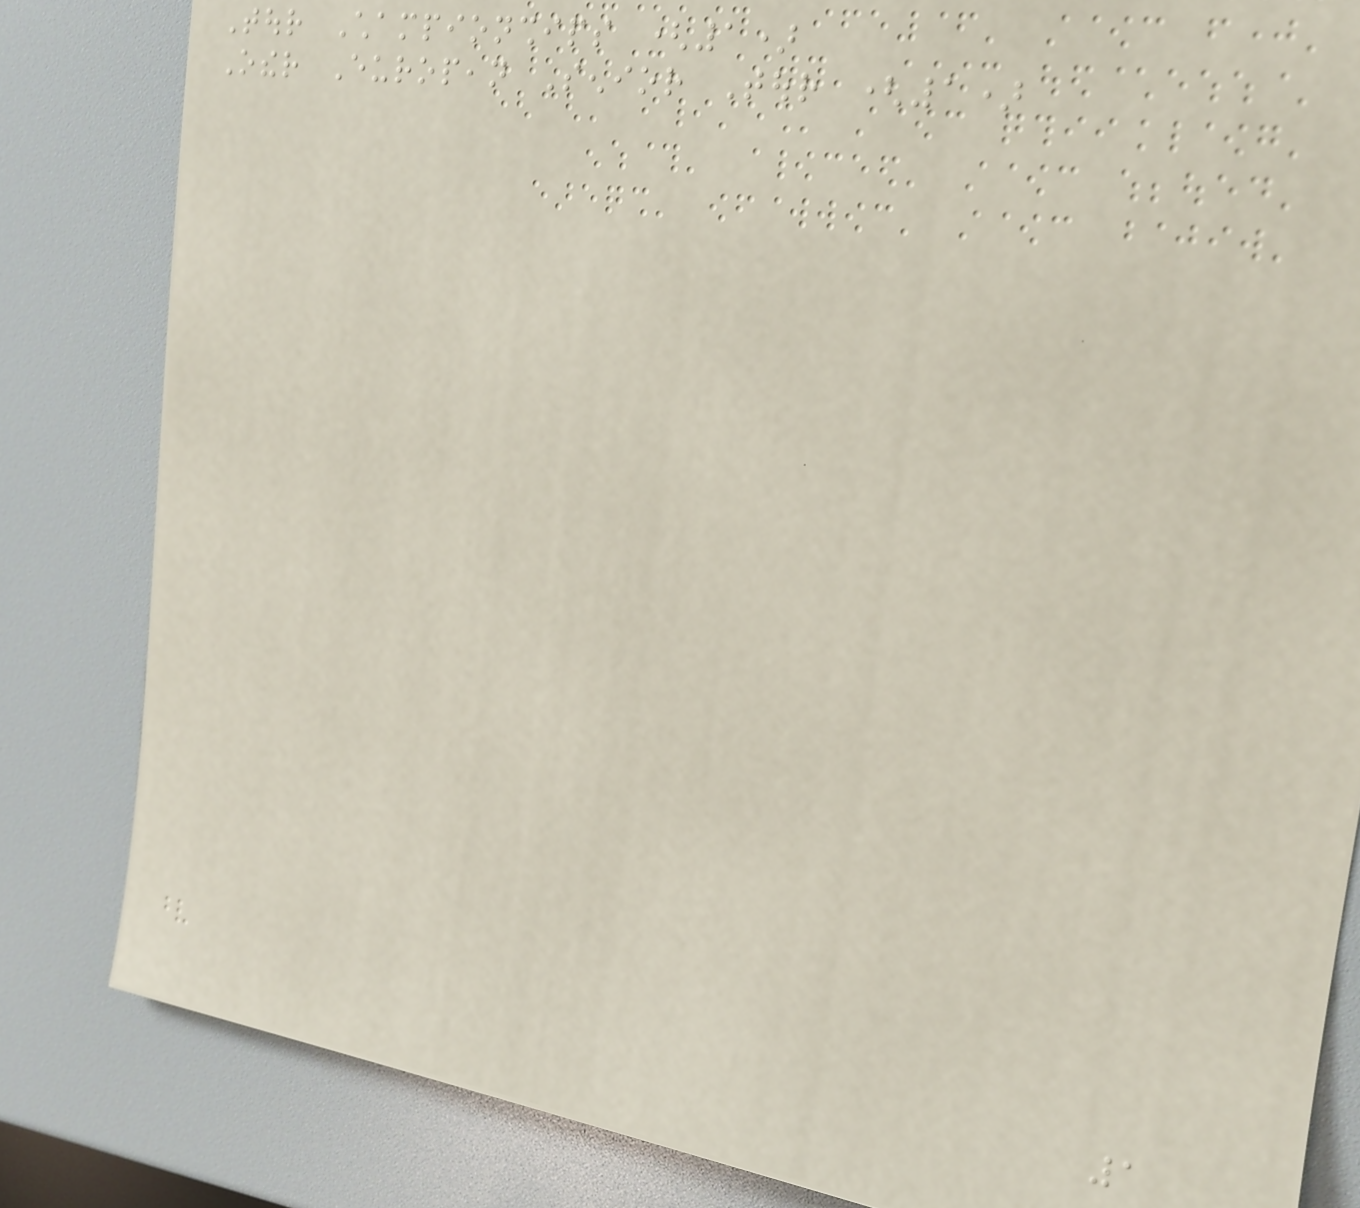Tour Championships (1)
Other European Senior Tour (1)
1
